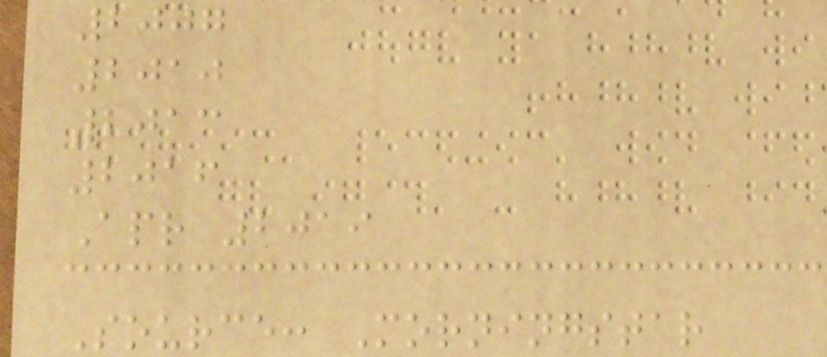2007
2010
2013
2016
Apr 2019
Source: Morningstar
